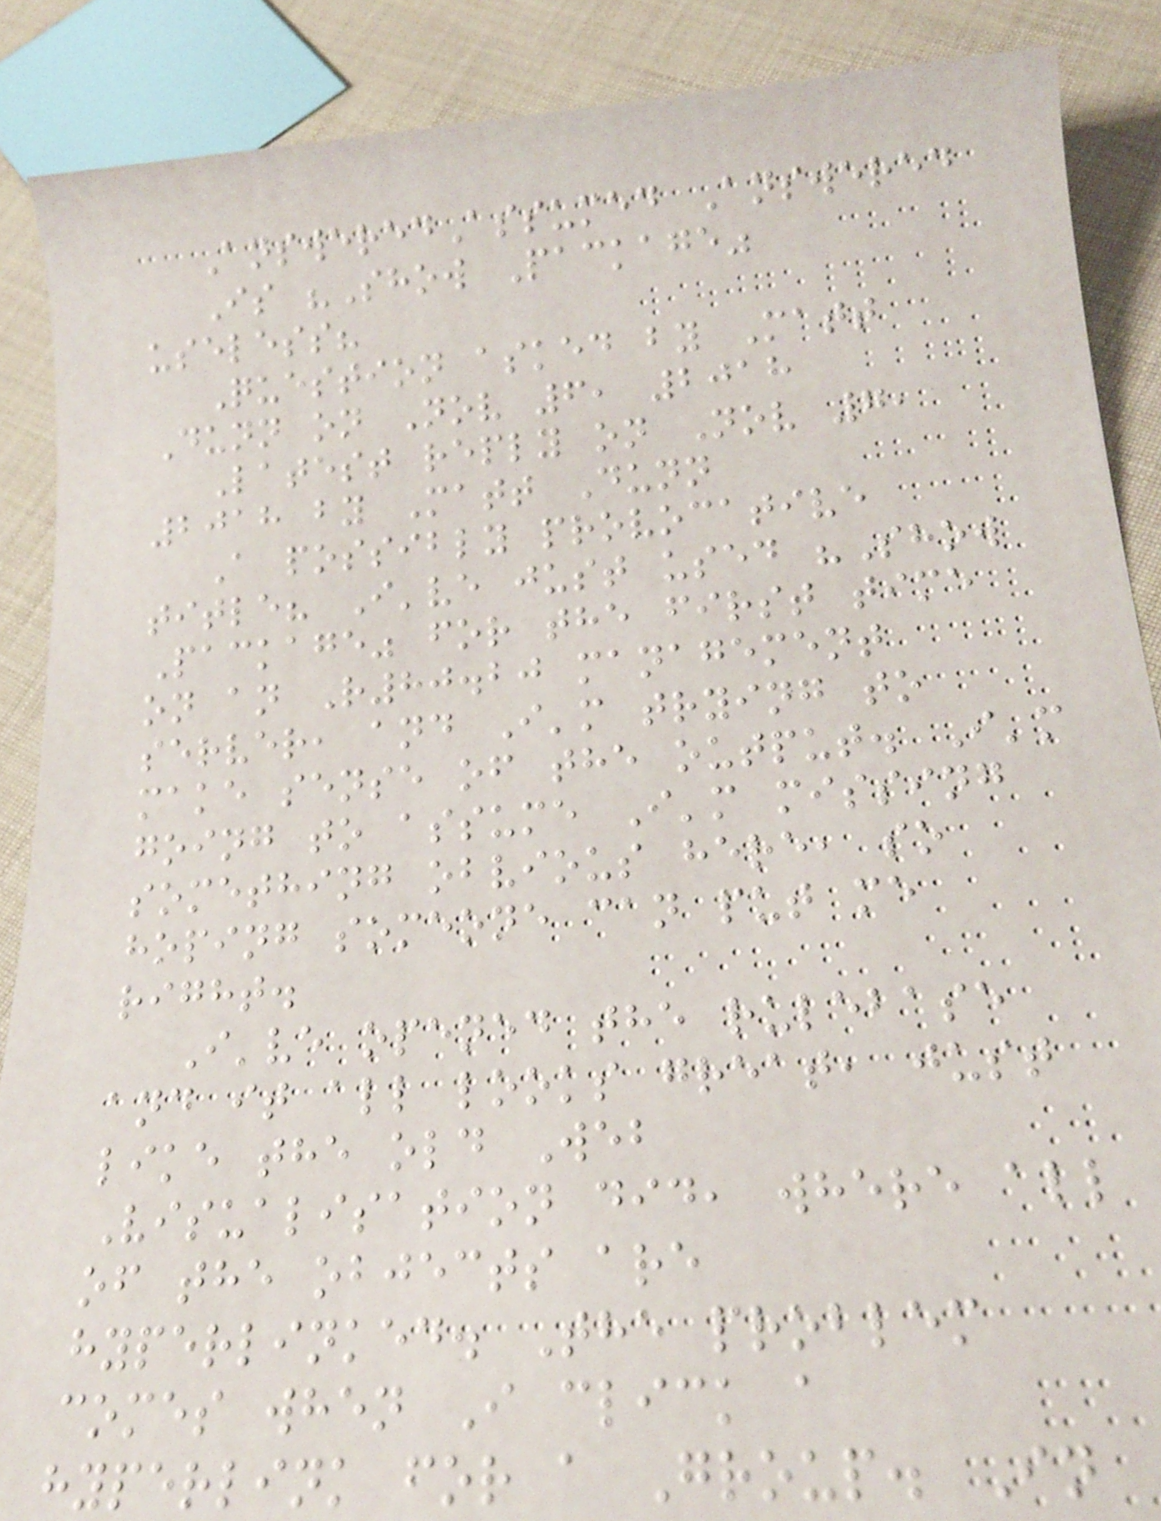AnsweredAssumed Answered
Is "Show Package"
useless?
Question asked by Matt
Dunn on Nov 6, 2018
Latest reply on Nov 7,
2018 by Matt Dunn
A possibly provocative
title? I've just used "Show
Package" for the first time
on an R80.20 management
server, and I'm trying to
make sense of the output. I'm
going to assume I'm missing
something obvious here, so
hoping someone can put me
right.
I've opened the rulebase
and it all looks great, just
like the old Web
Visualisation did, where all
of the objects are
hyperlinked. The problem
comes when I click a
hyperlink for a Group. In
